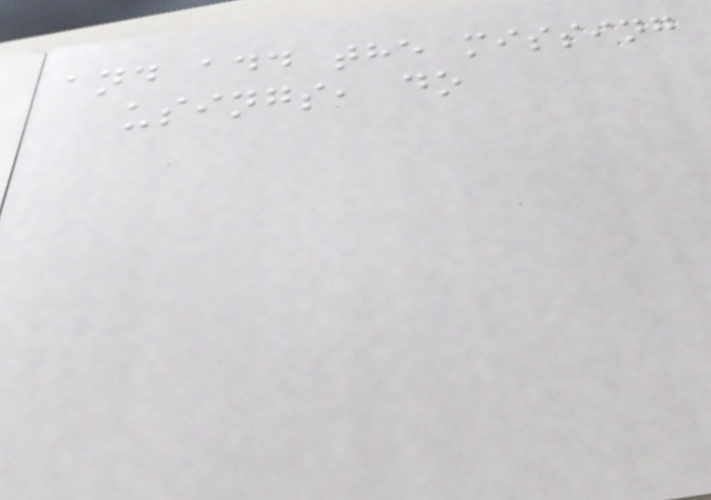and add the missing
usings, do
